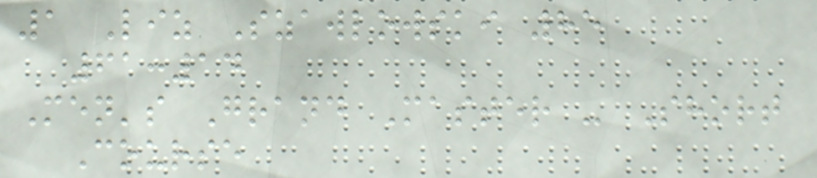1 Liz Szawlowski 85
61:14
Men's Grand Master - Short
Course
